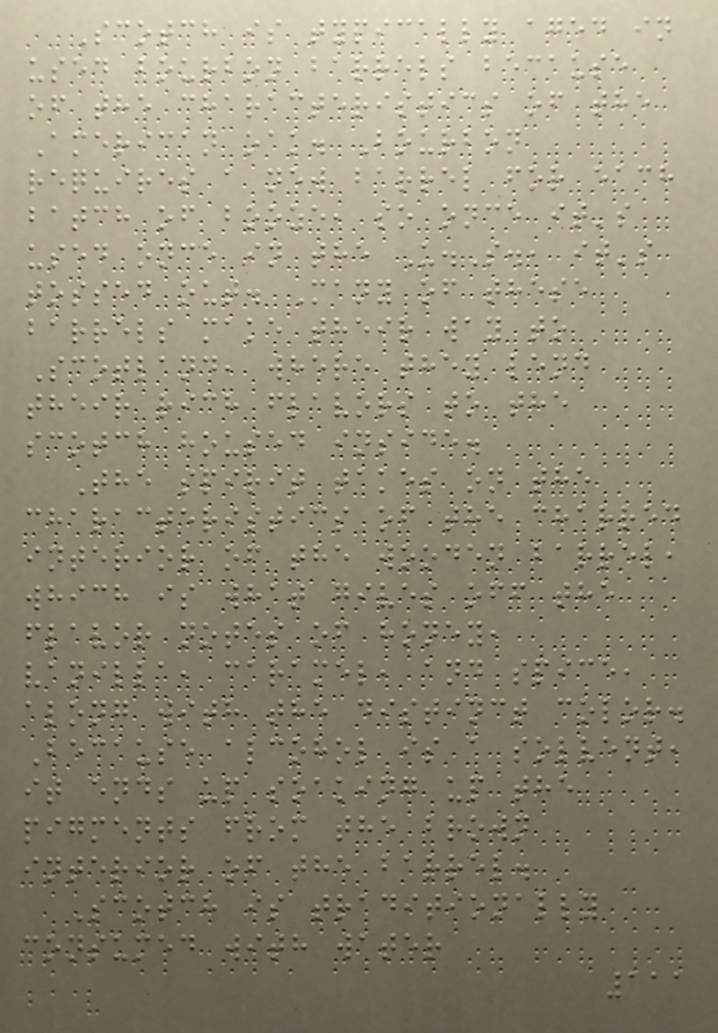Scotch is typically aged in
used bourbon barrels because
of the characteristics of the
American oak. Bourbon
requires a new barrel for each
batch of booze, so once it's
used once in the U.S., it's
tossed out. Many of these
barrels make their way to
Scotland, where they lend
their rich flavors to the
scotch housed inside.
The spirit takes on the
characteristics of the charred
interior of the wooden barrel,
which is what gives off the
flavor notes of honey,
vanilla, caramel, and spice,
along with the distinct color.
Because alcohol is a solvent,
it ends up soaking up the
pigments from the brown
interior of the barrel.
Scotch is traditionally
consumed with water
111
